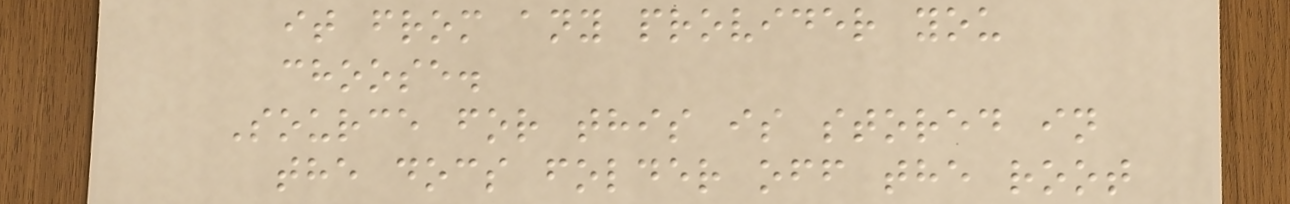it from any provider you
choose.
Source for this is stored in
the docs folder off the root
